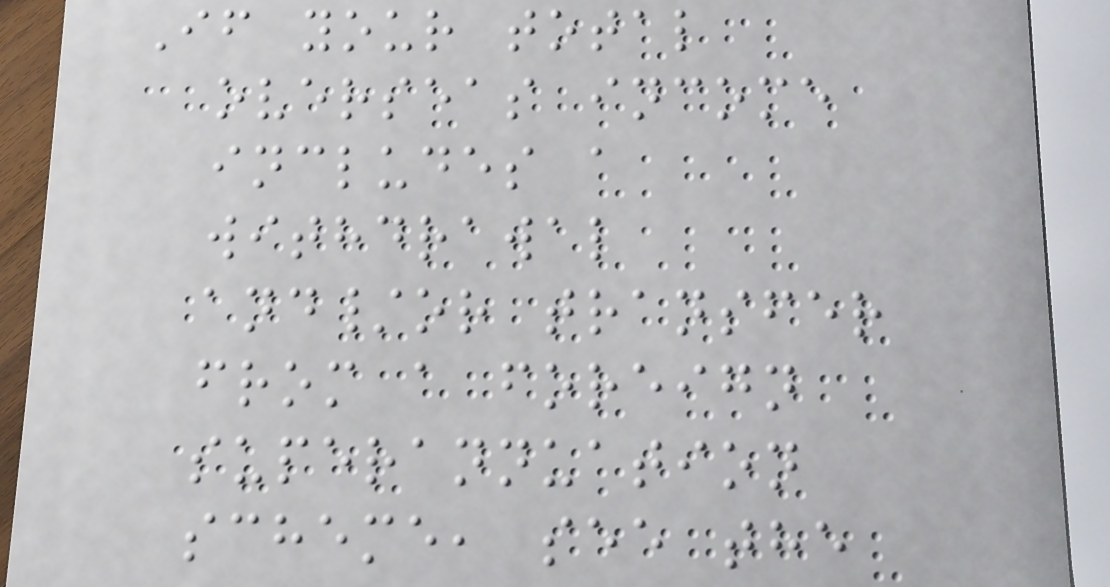If your total
overseas income
includes a
withdrawal
and/or transfer
from a foreign
superannuation
scheme, see the
